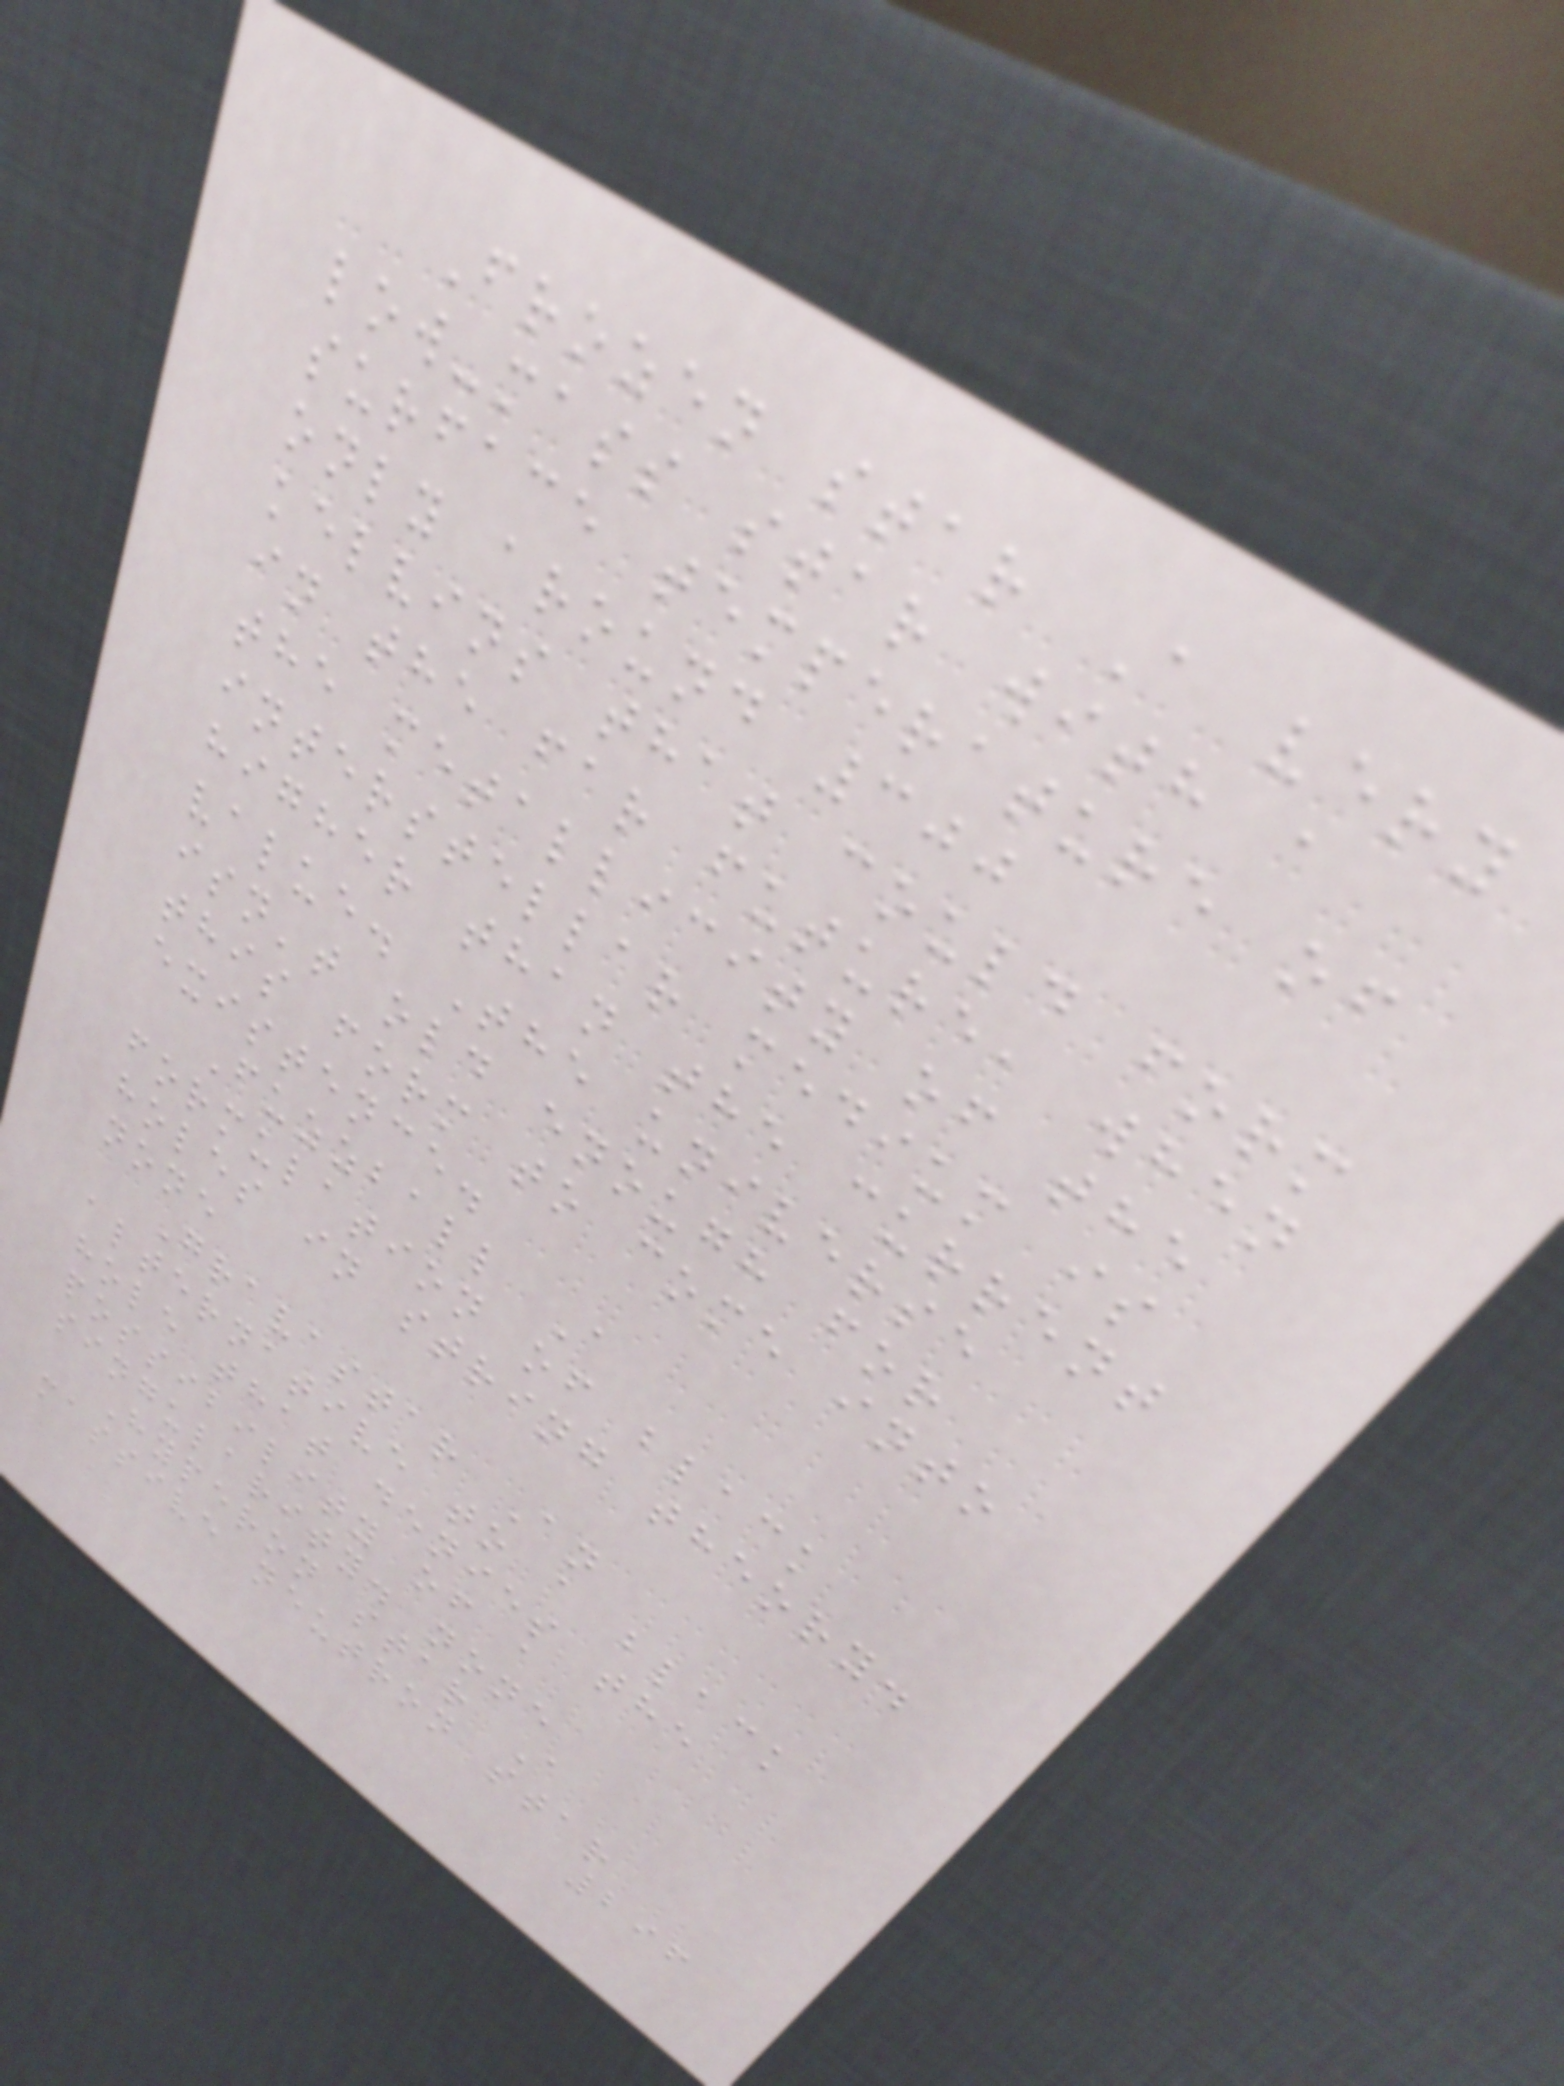Frozen star A very
low-mass star with a
surface temperature of
only around 300
kelvins that could form
in the far future, when
the metallicity of the
interstellar medium is
higher than the current
value. The universe
isn't old enough for
this form to come into
existence.
Fuzzball A
formulation of black
holes in string theory.
none
Gravastar An
alternative to a black
hole that denies the
possibility of a
singularity. none
Hyperon star A
massive neutron star
296
